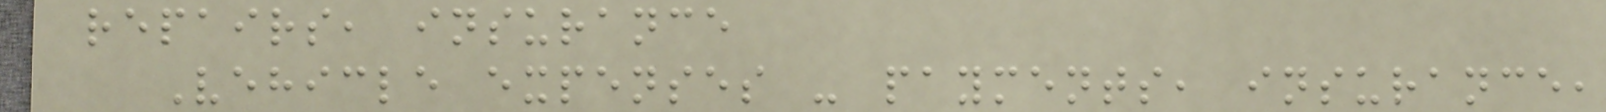repairs, insurance
Vehicle expenses - payments, insurance,
